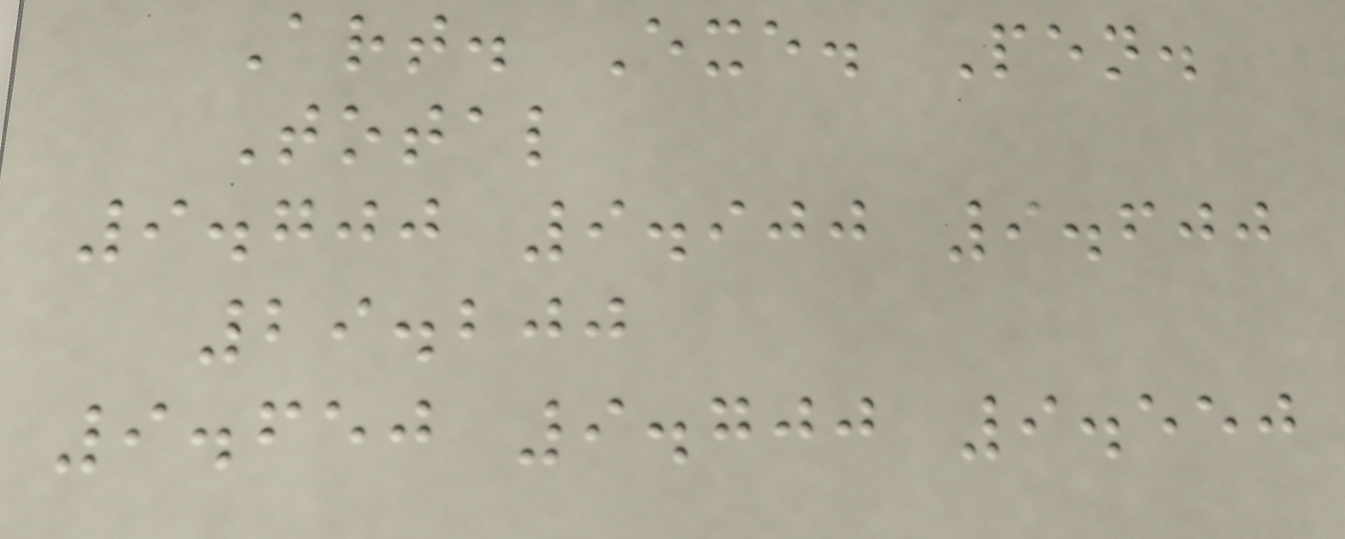Art. Exe. Pen.
Total
9.700 9.900 9.600
29.200
9.650 9.700 9.550
